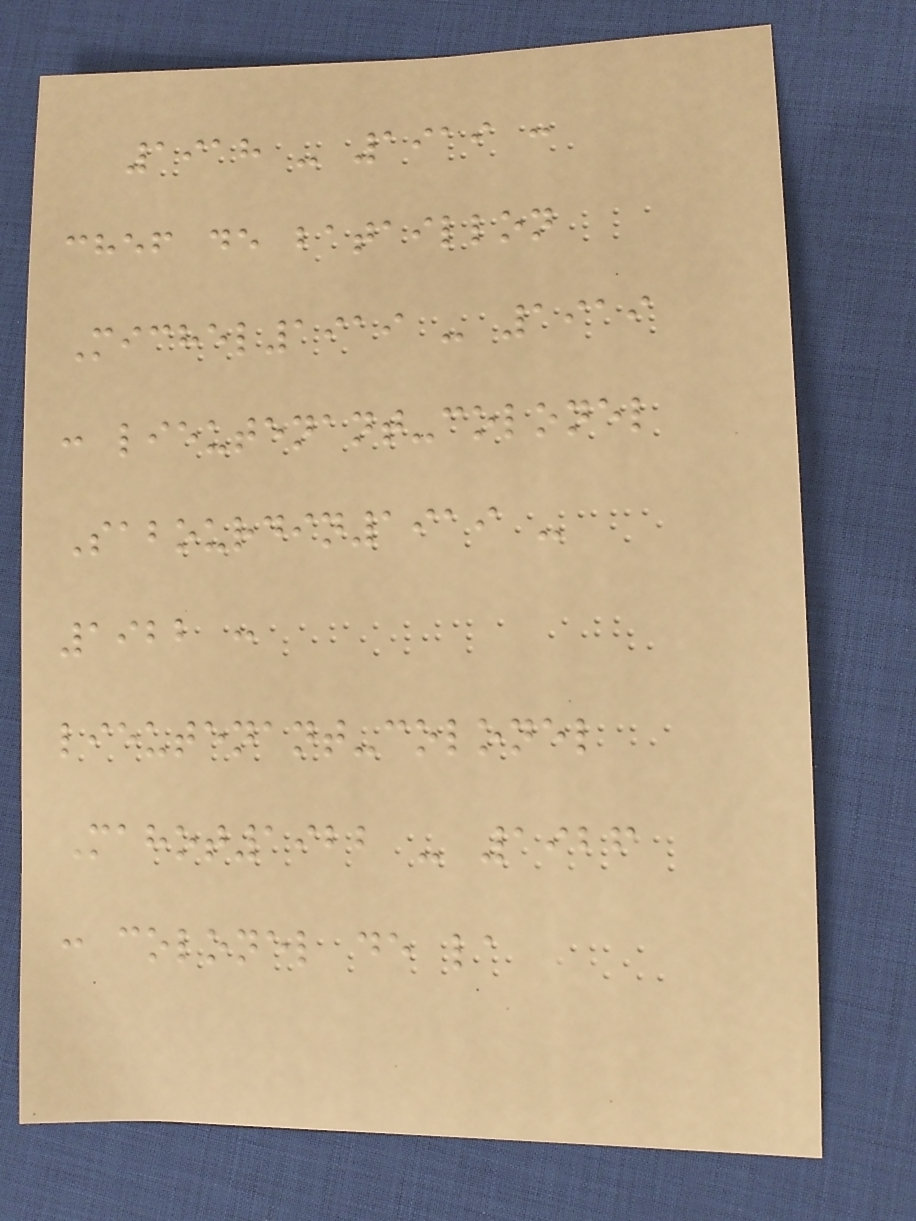1918 - 1919 :
chef de bataillon
Michel1919 - 1919
: lieutenant-colonel
Sabourdin1919 -
1922 :
lieutenant-colonel
Mahot1922 - 1926
: colonel de la
